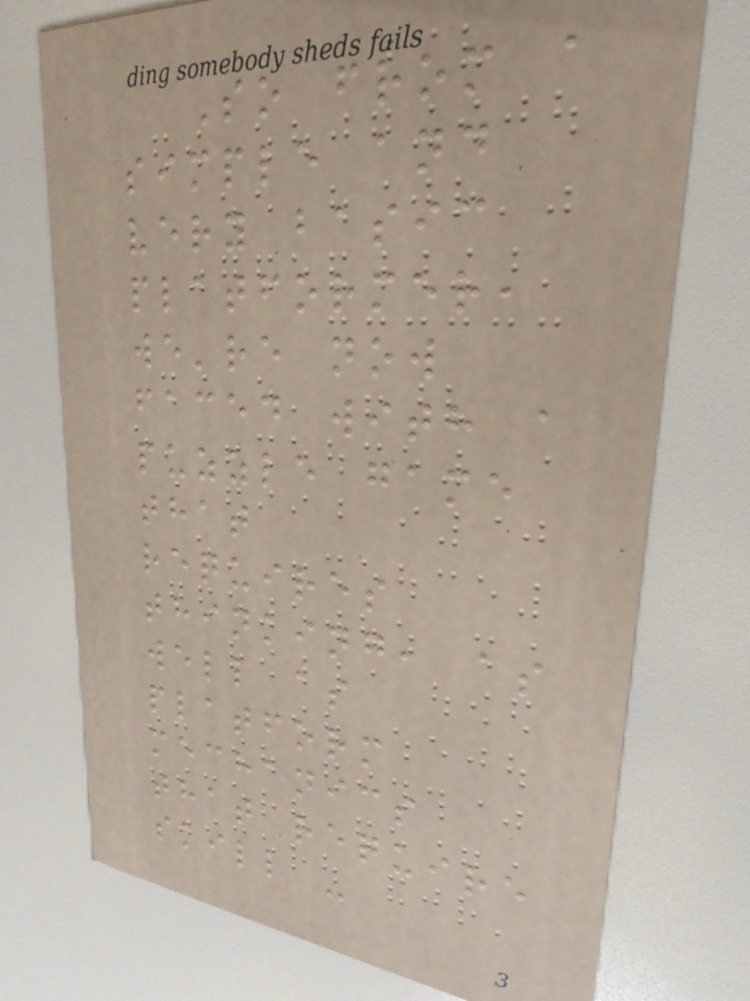So from a
simple and
very basic
platformer,
we're now
faced with a
puzzle game
that
requires
thinking, as
well as
platform
mechanics
that require
skill -
